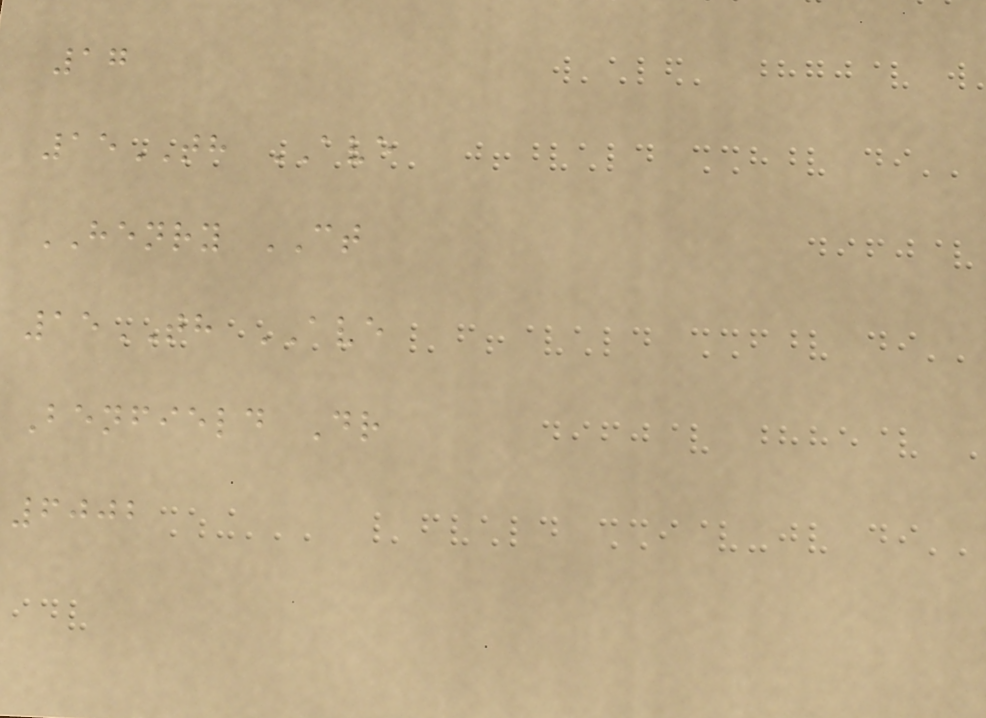17
15TH AVE
HENRY CT
15TH AVE
Benfield Dr
6002
